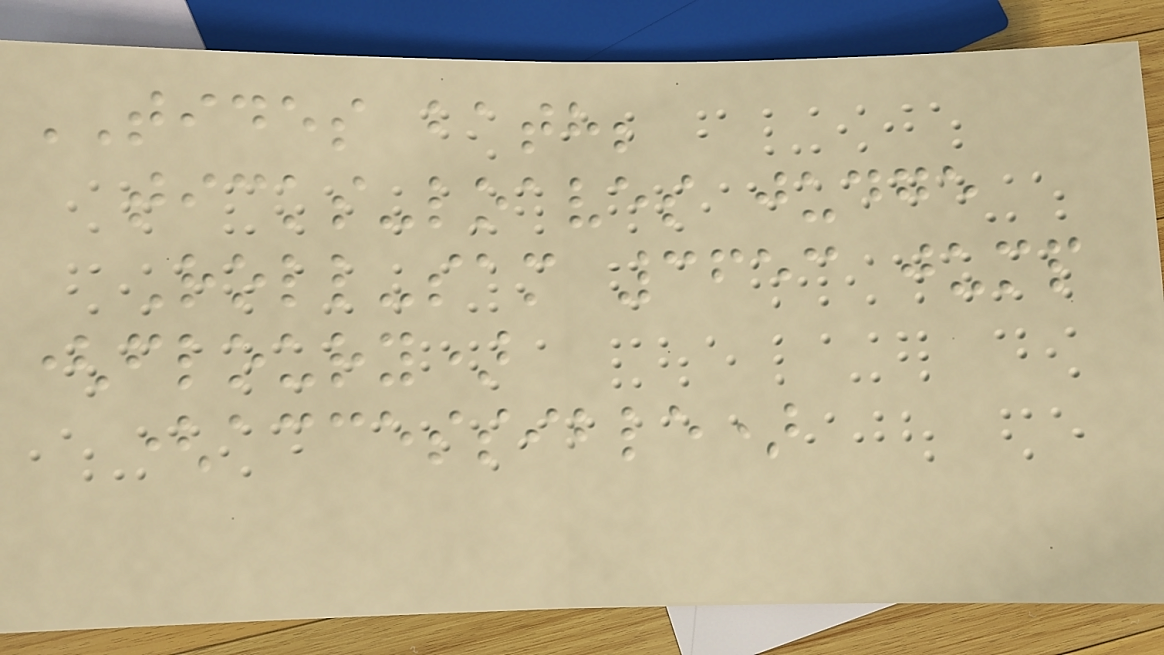TIDES bath;
ticks-loaves judge
Roll-sam 3653 jump
(floury)
(accessible)
